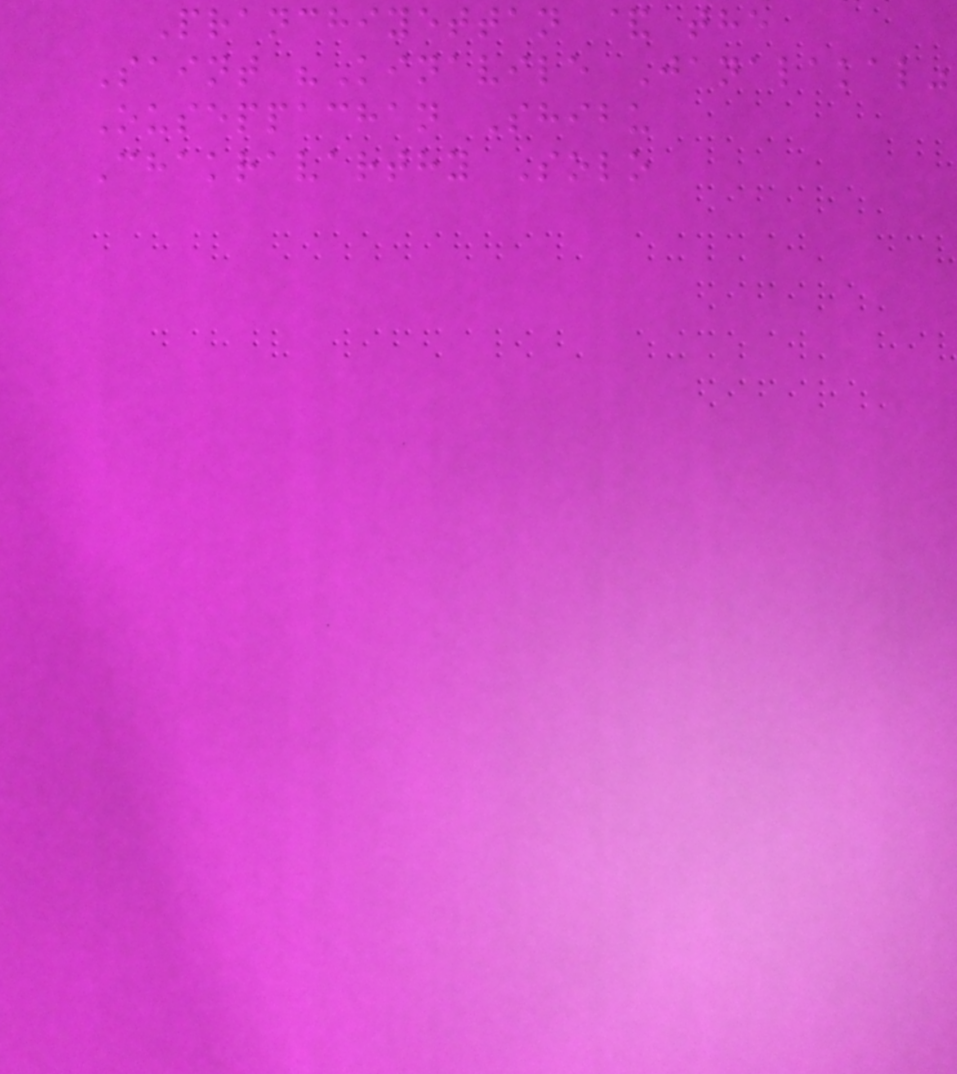Pranchiyettan & the
Saint "Kinavile Janalakal"
Ouseppachan Shibu
Chakravarthy Solo
